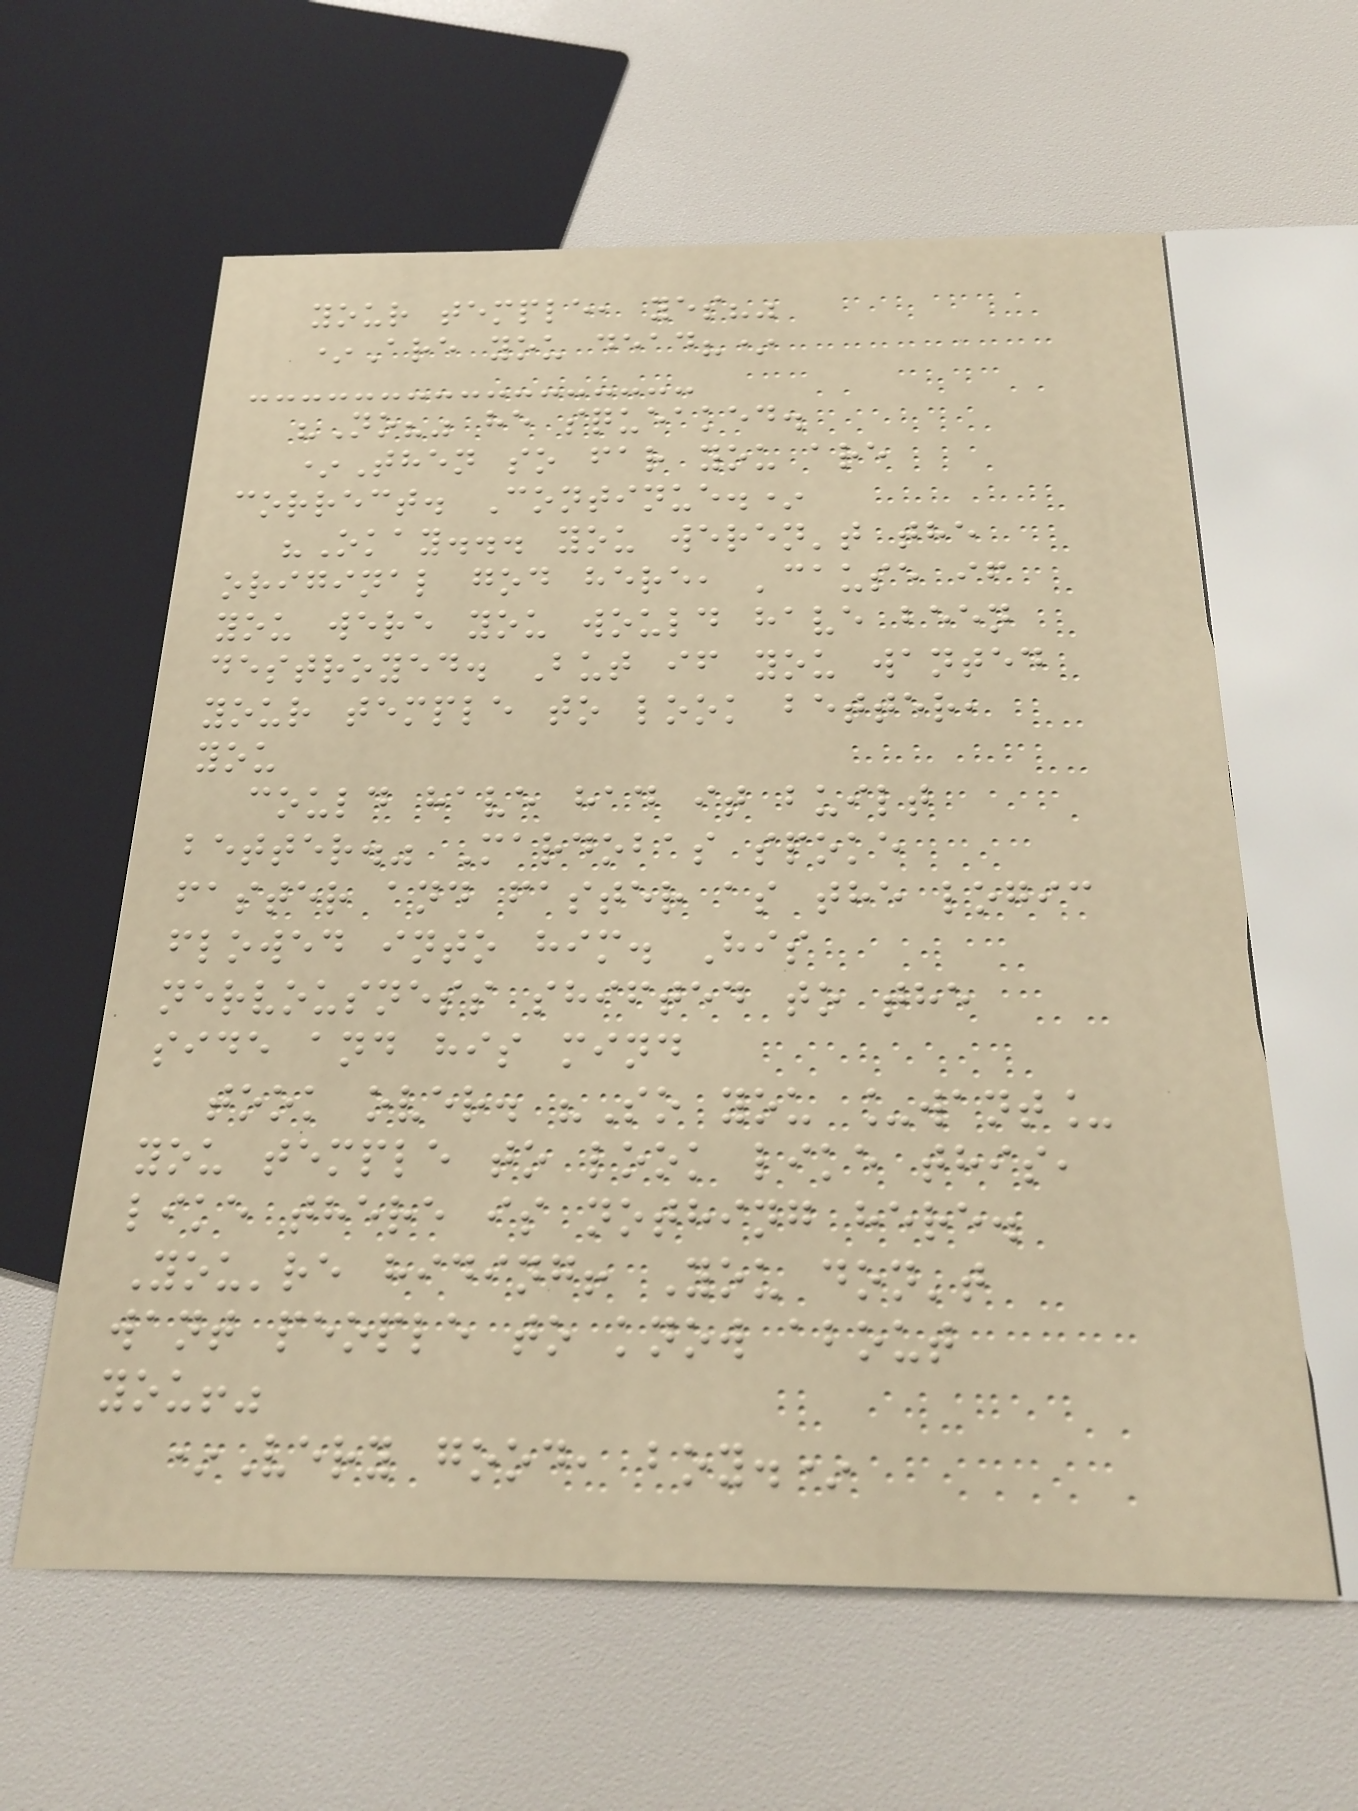your temple, yes?"
*Are you dead?*
"No?" he squeaked.
*Then so far you are
correct. Continue.*
"Okay... you weren't the
original god here, 'cause if
you were you would have been
destroyed. But if you wanted
your temple to look better,
you
could have had it built
better." Mardobas spoke
faster and faster as the logic
flowed into him. His
nervousness shifted to the
side and his mind
took over. "So you _want_
you temple to look like this,
like there is nothing here.
You're hiding! You don't
want people to know about
you!"
*Very good, boy.*
